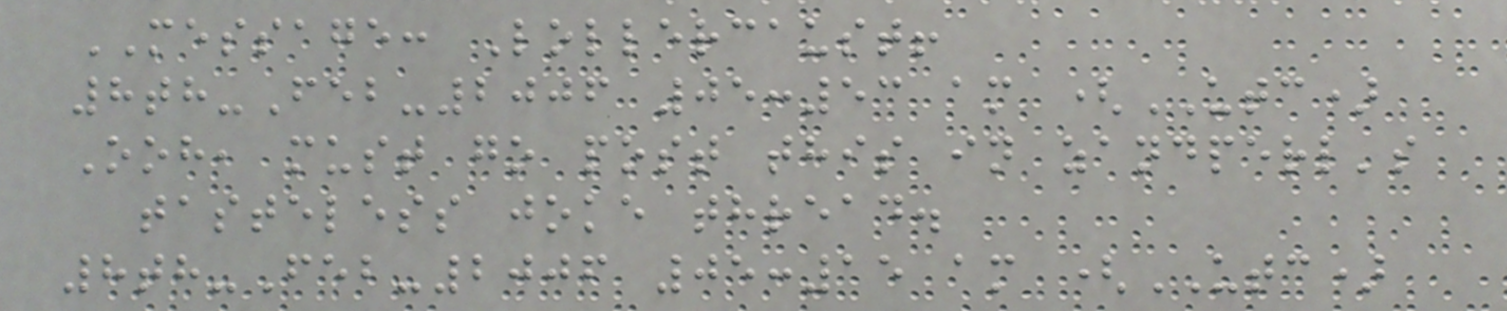MESSAGE: Lollercaust!
8th-Feb-2006 05:53 am (UTC)
Ooh, must go post this in zandperl's
tasteless joke thread.
8th-Feb-2006 05:15 am (UTC)
